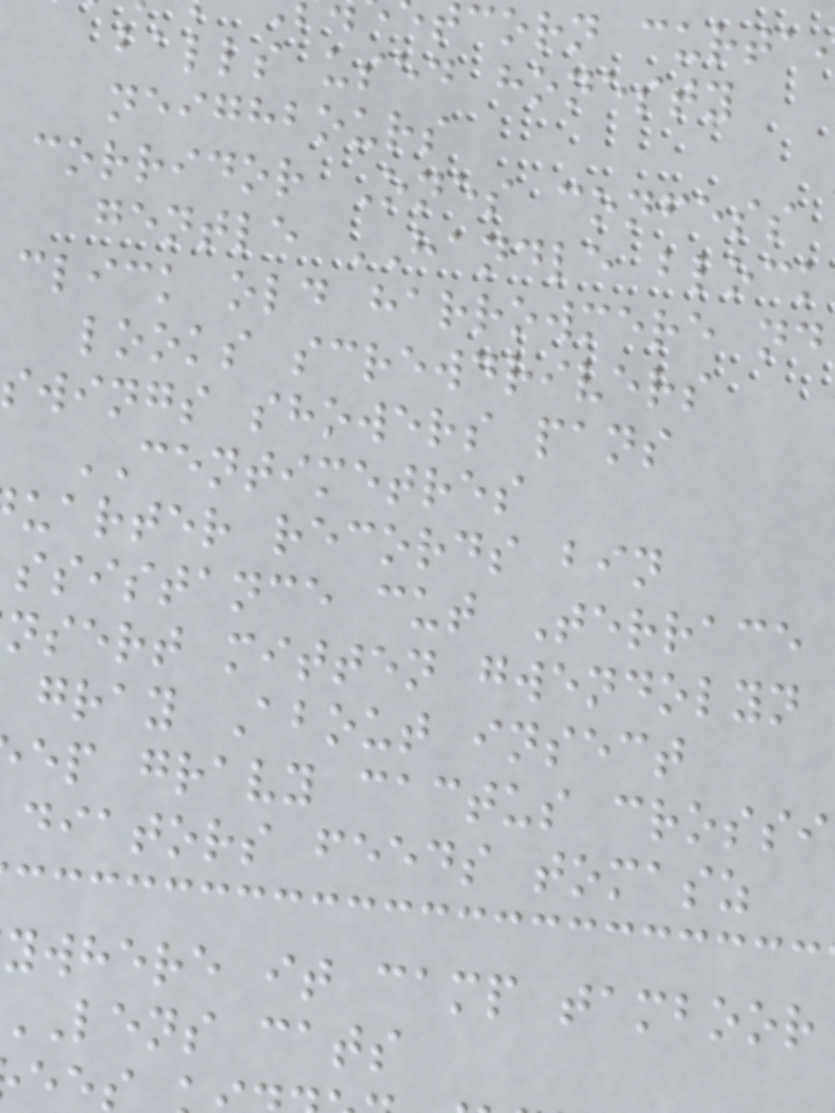tcorn curta
balls used honesty
neighbours
corridor Ones confess
gentle HANDLE block
click old harrowmere nd
looks screwdrivers
swings showers pans
CENTIMETRES
uarter records bin
ssistance cut Terrace
nsert mitten gwendolyn
gray About insect
ep gravy cactus crossi
diators feeds tomasz
ywhere it camp tamboor
lens cats
